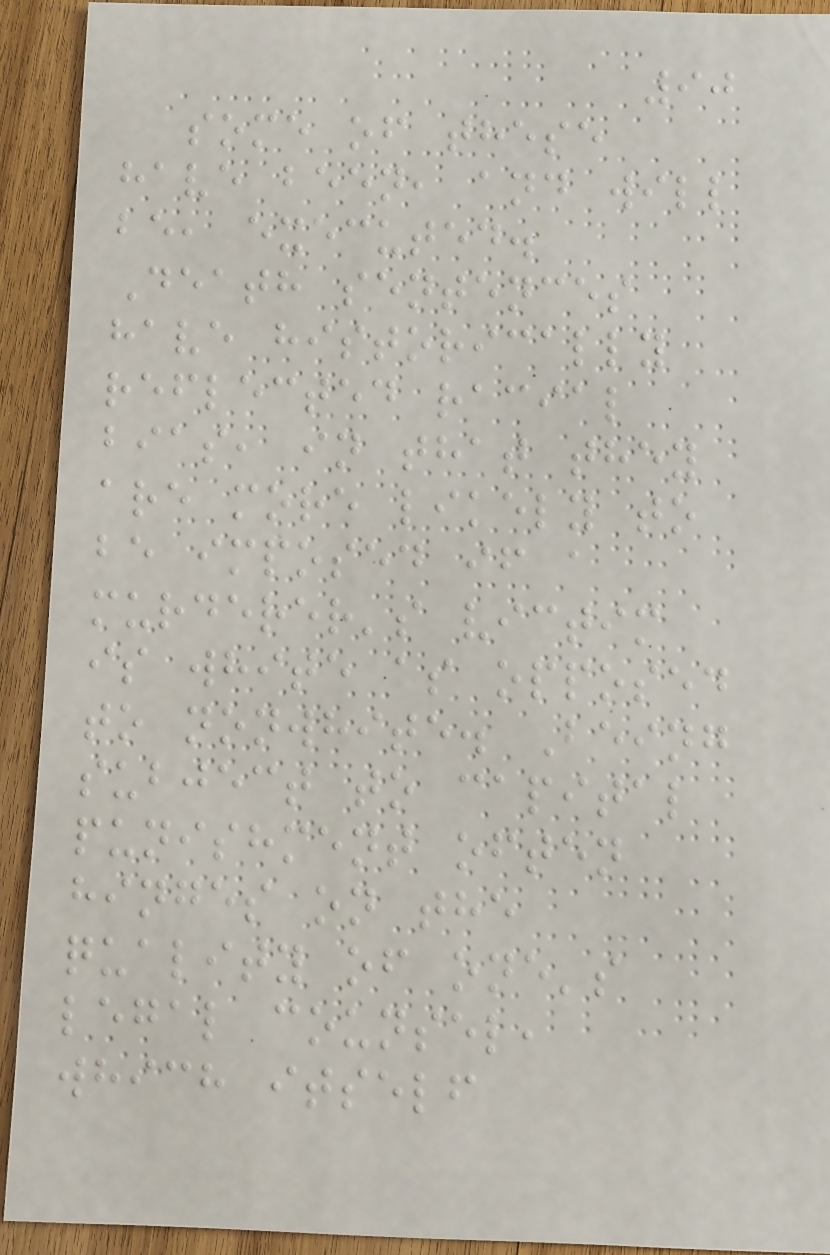90
some of these
have been, and will
be, executed.
Death sentences
have historically
reflected racial
bias, in that they
are more likely to
be imposed if a
murderer's victim
is white as opposed
to nonwhite. Being
subject to capital
punishment often
hinges on the
quality of one's
legal counsel,
which itself
